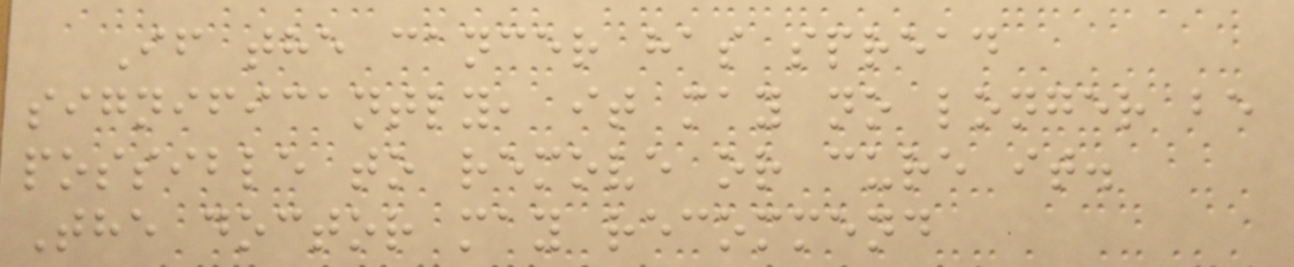If the cancer has spread
significantly, it may no longer be
possible to remove or cure it.
The doctor may recommend
